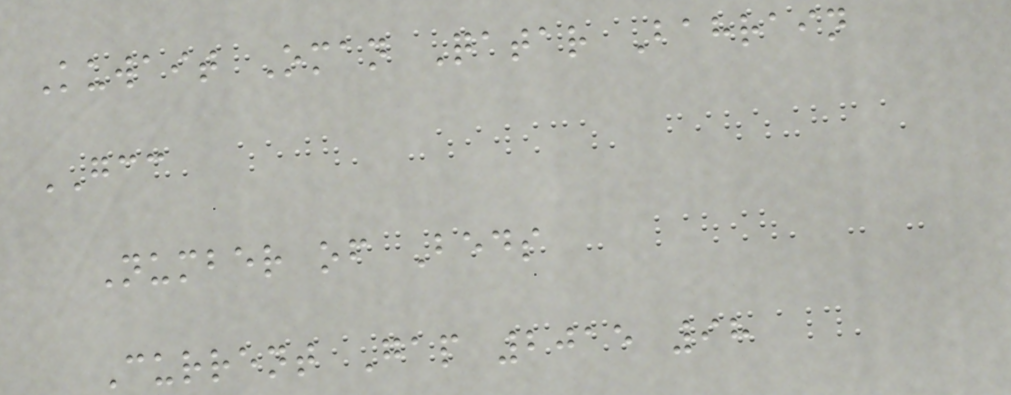Kuwait Oman Qatar Bahrain
GCC
Number of Beds
Current Gap 2015 98
